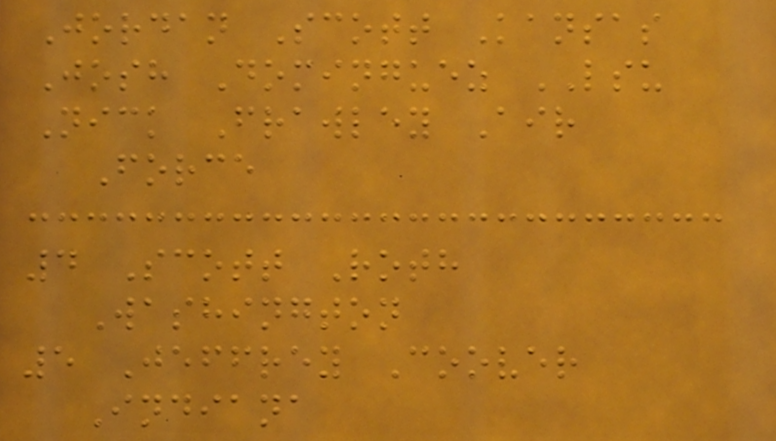Jordan Scott Kansas
Josh Dominguez LSU
Nick Frawley Air
Force
4 Scott Roth
Washington
5 Jeffrey Coover
Indiana
